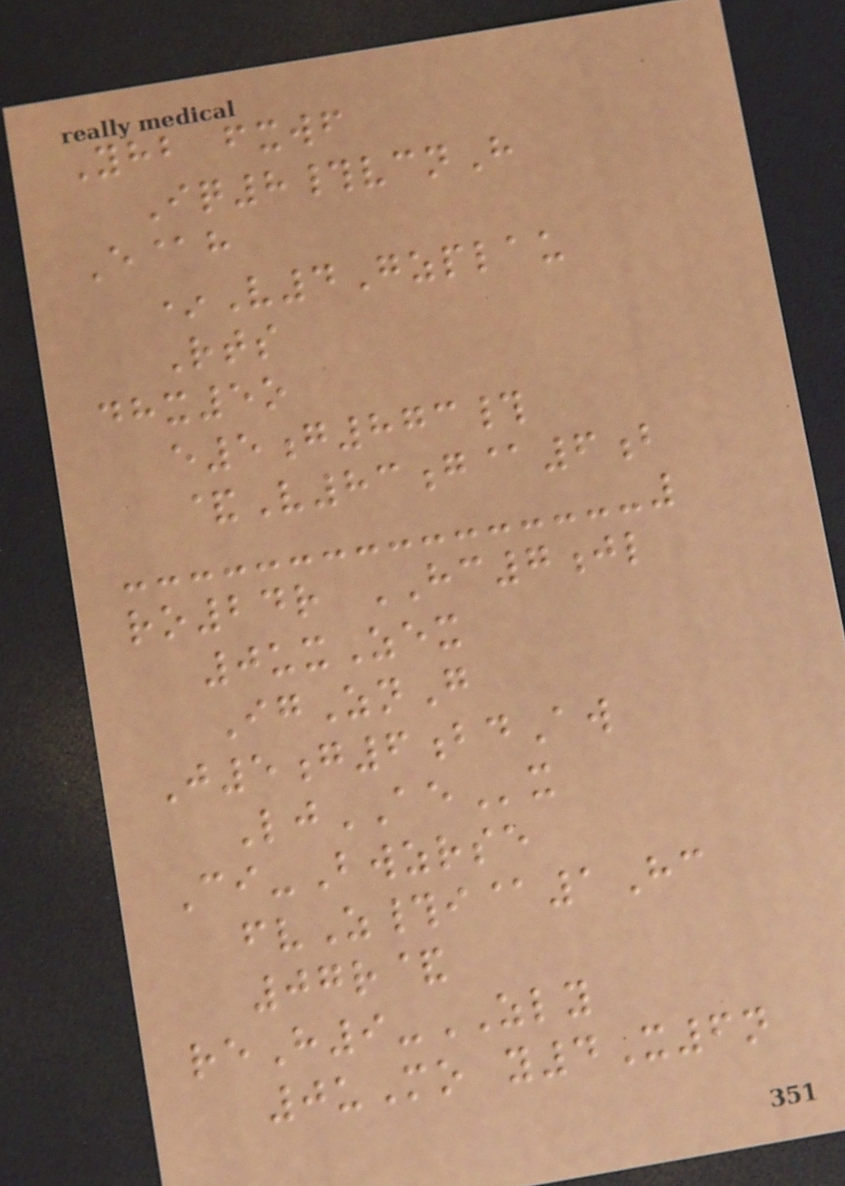Yhb fxwf
Iq8#vcnH
E@h
*V4Gzplau
Rts
dhx5o
e5g873#
&V83g@6b
ro24r HC7jl
0uxZex
IgZnG
J5g6bdAw
LjAEx
Ci-Bwzrse
fvZ#i@1Hc
07r&
reH9-ZLY
0uMo y4X6n
